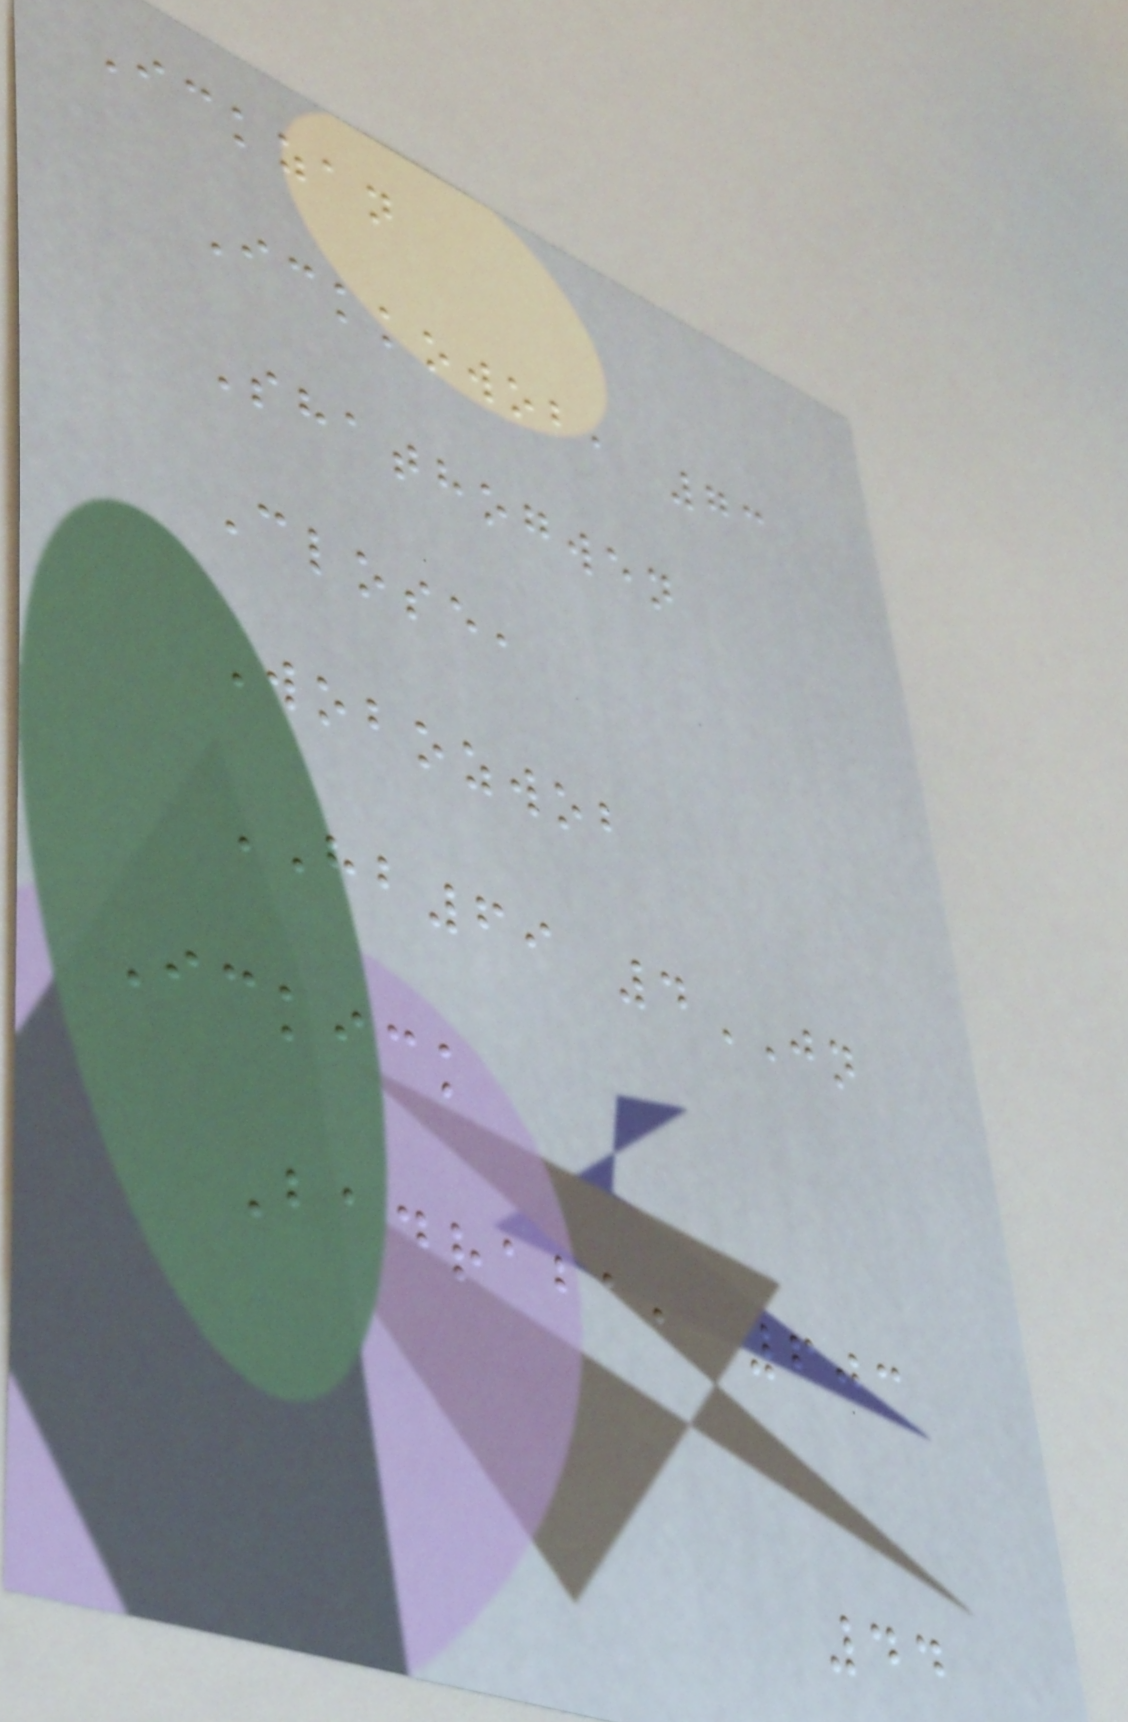Ickzan
Ickkowob, 73
Shathogwen
Close,
Wobozwob
HB69 4JN
Ickick
Badraba, 603
44
